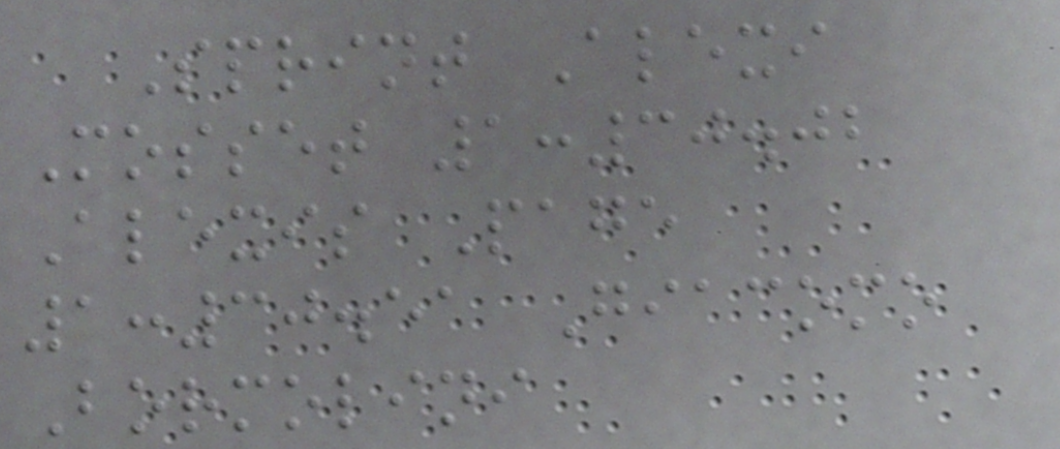Sprint Alexi
Mosset 1:30.02
Alexis Page
1:30.51 Giacomo
Bormolini
